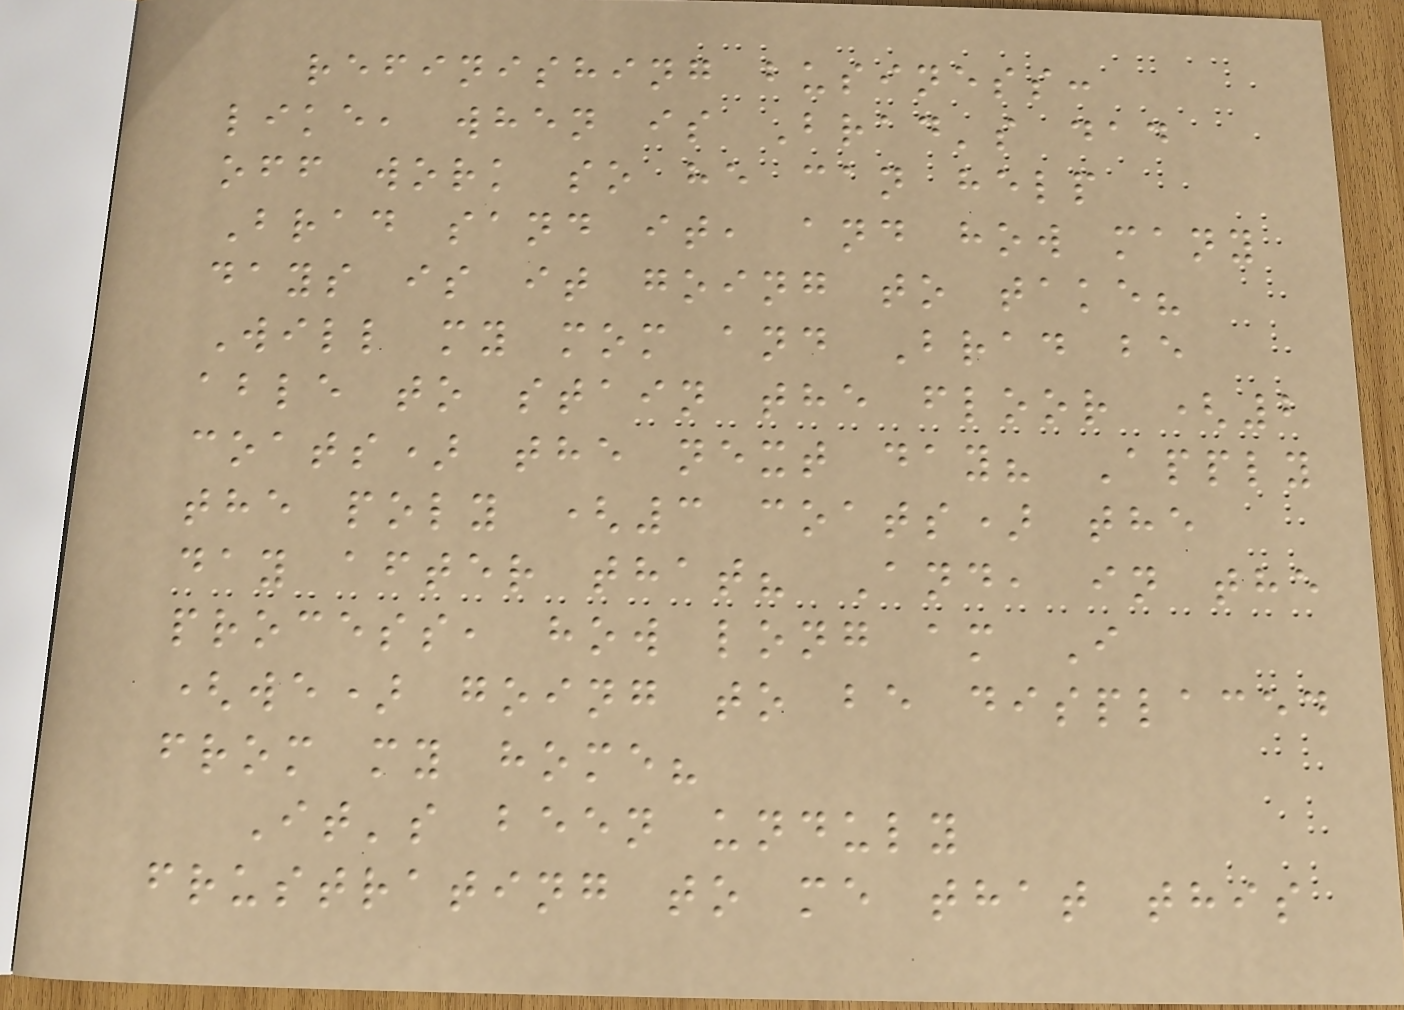refinishing business:
like, when is Brad's dad
off work so he can help
Brad sand it, and how many
days is it going to take?
Will my mom and Brad be
able to stain the floor (2
coats) the next day? Apply
the poly (3 coats) the
day after that? And, in the
process, how long am I
(we) going to be displaced
from my home?
It's been unduly
frustrating to me that this
